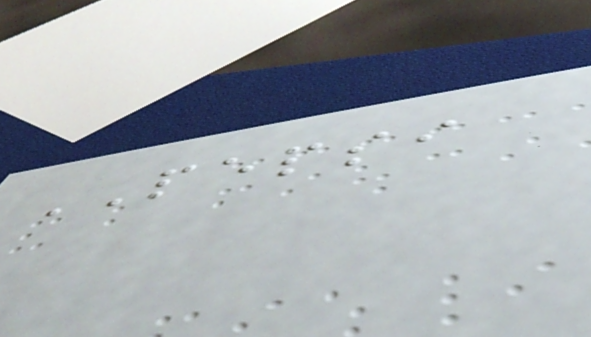PEPSI
